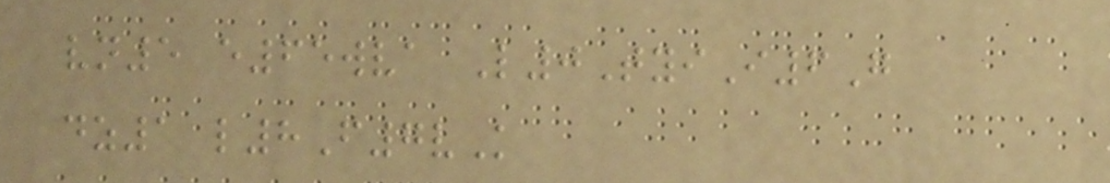vn5 e65wva L0TyiI6G
dz1 l8F7vK
